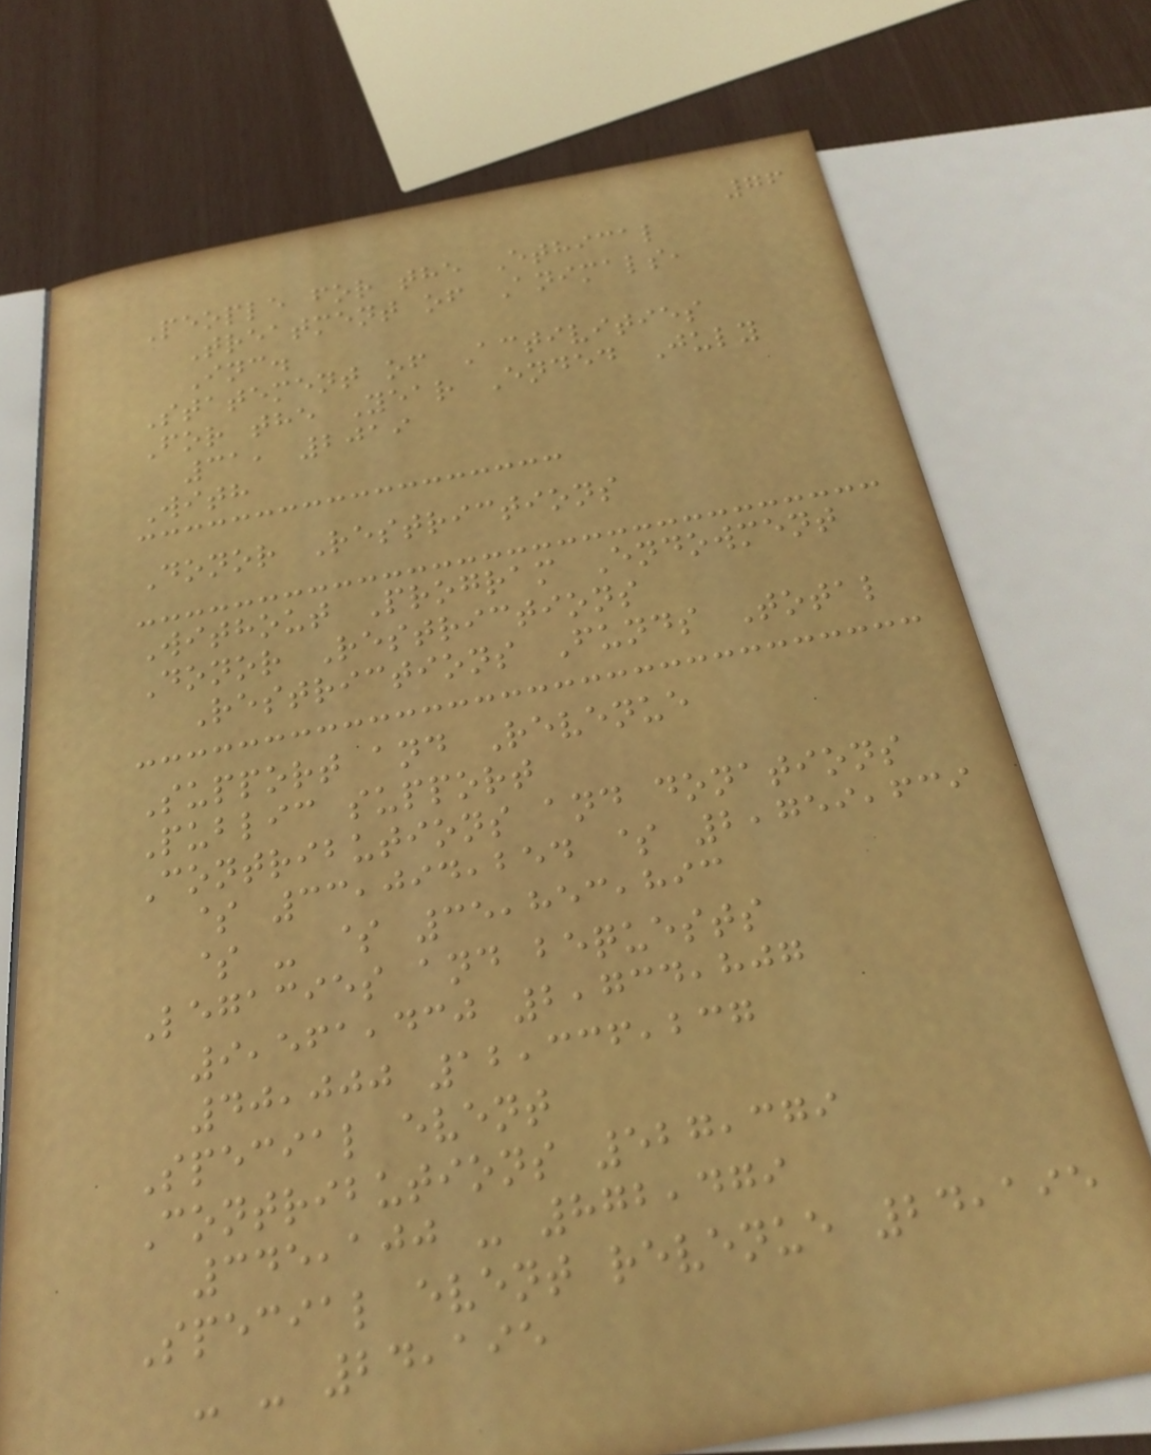76
People for the Ethical
Treatment of Animals,
Inc.
Statement of Activities
For the Year Ended July
31, 2019
With
Donor Restrictions
Without Program Endowment
Donor Restrictions
Restrictions Funds Total
Support and Revenue
Public support
Contributions and donations
$ 33,094,254 $ 2,759,639
$ - $ 35,853,893
Legacies and bequests
9,561,430 2,734,807
40,000 12,336,237
Special event
Contributions 527,379
345,100 - 872,479
Special event revenue 24,195
- - 24,195
